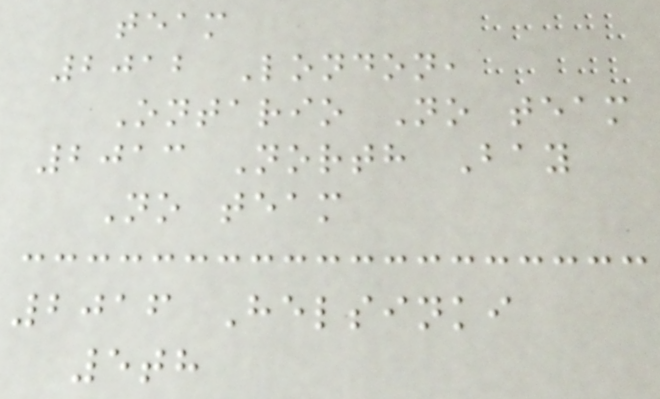team
2012 London,
Ontario No team
2013 North Bay
No team
2016 Helsinki
5th
